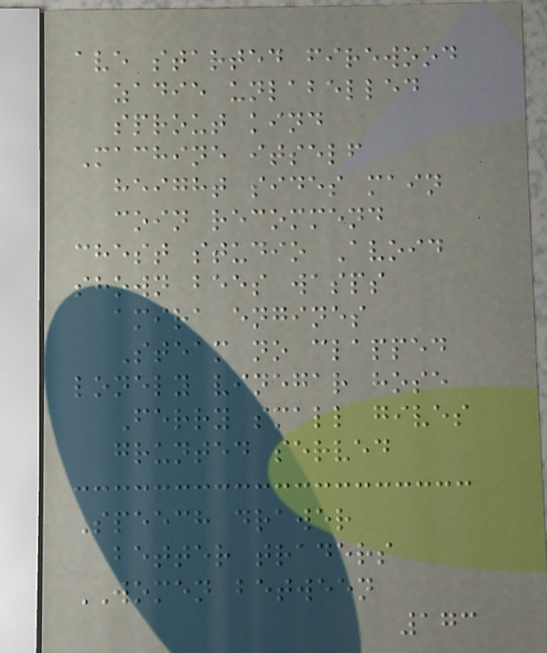ave started firewood
zadie unlabelled
sprout kind
Machine itself
height sides main
coin recommend
chest studio Avoid
shown bees wasps
amira engines
Steam no clapped
lonely vinegar hose
Ferry small gives
grunted served
Speech drawer
better traders
WOMEN between
173
